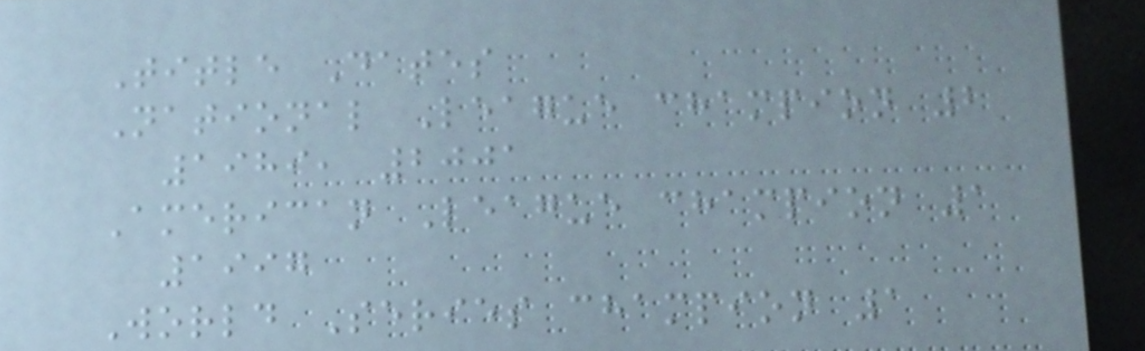Title Dates
National League champion 2
1989, 2001
American League champion 1
1997
World Series champion 1
